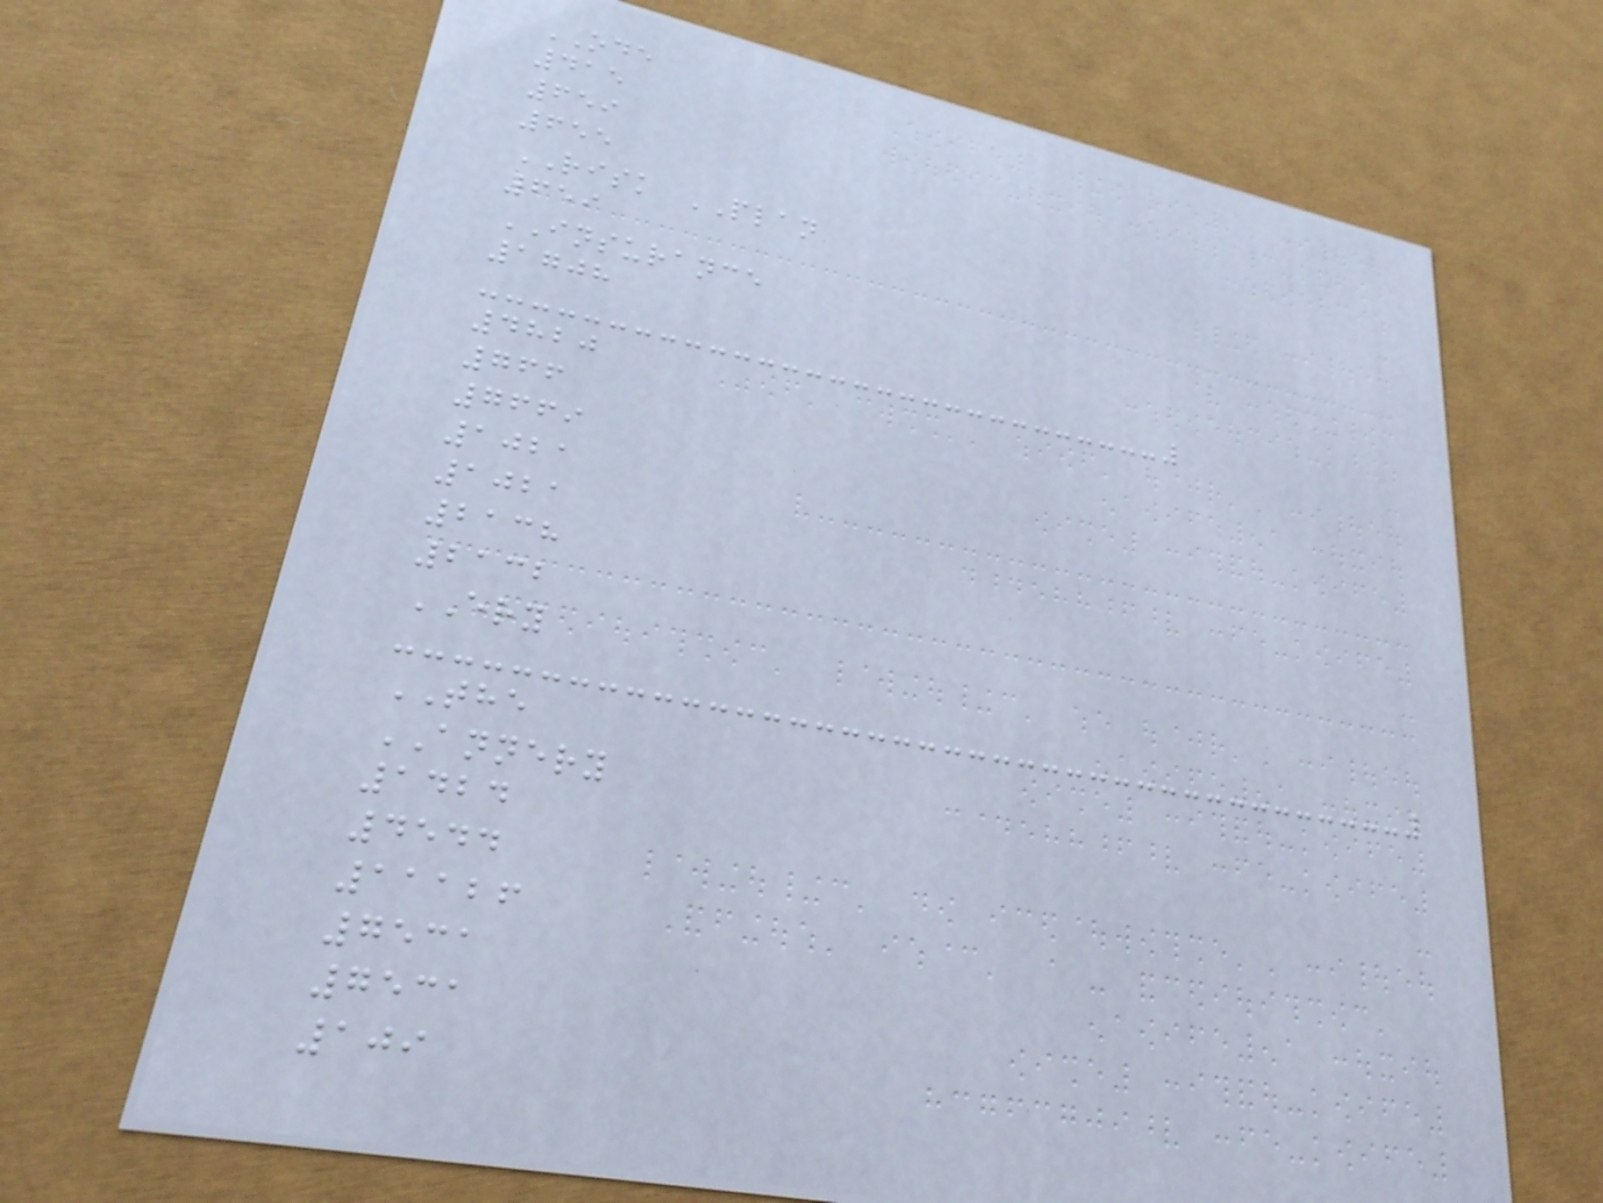ODE
415
659
655
RISK PLAN
659
INSURANCE
1708
4820
766
7669
1021
1021
2138
2132
ERY
THE
ANNERY
1424
4544
11126
7531
7531
109
